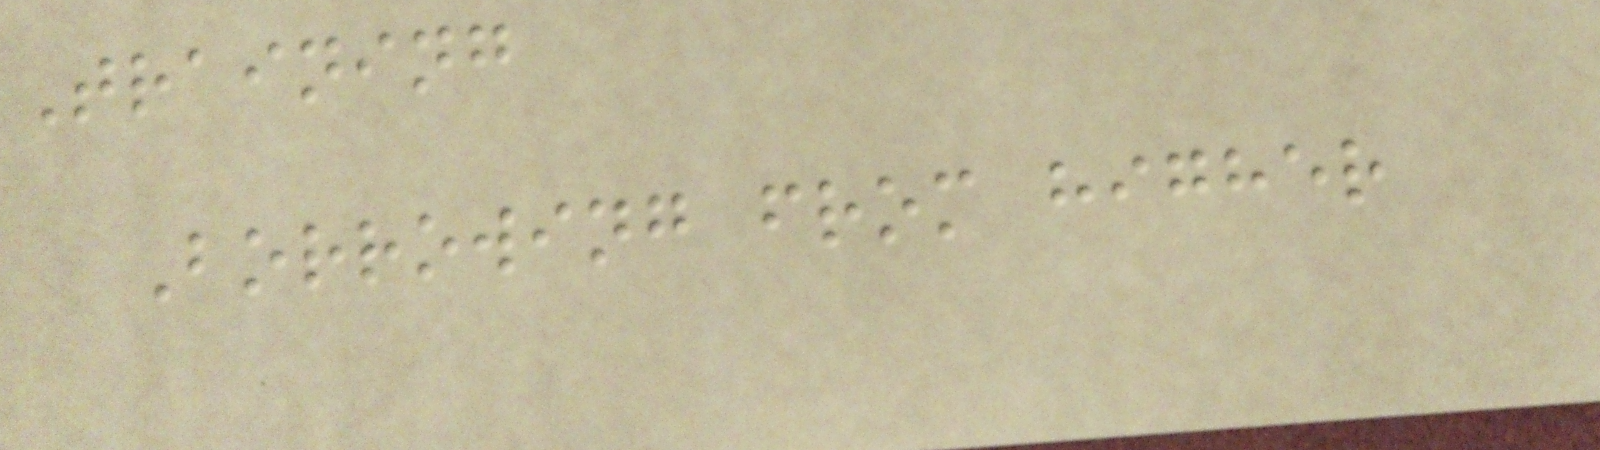Training
Borrowing from higher
